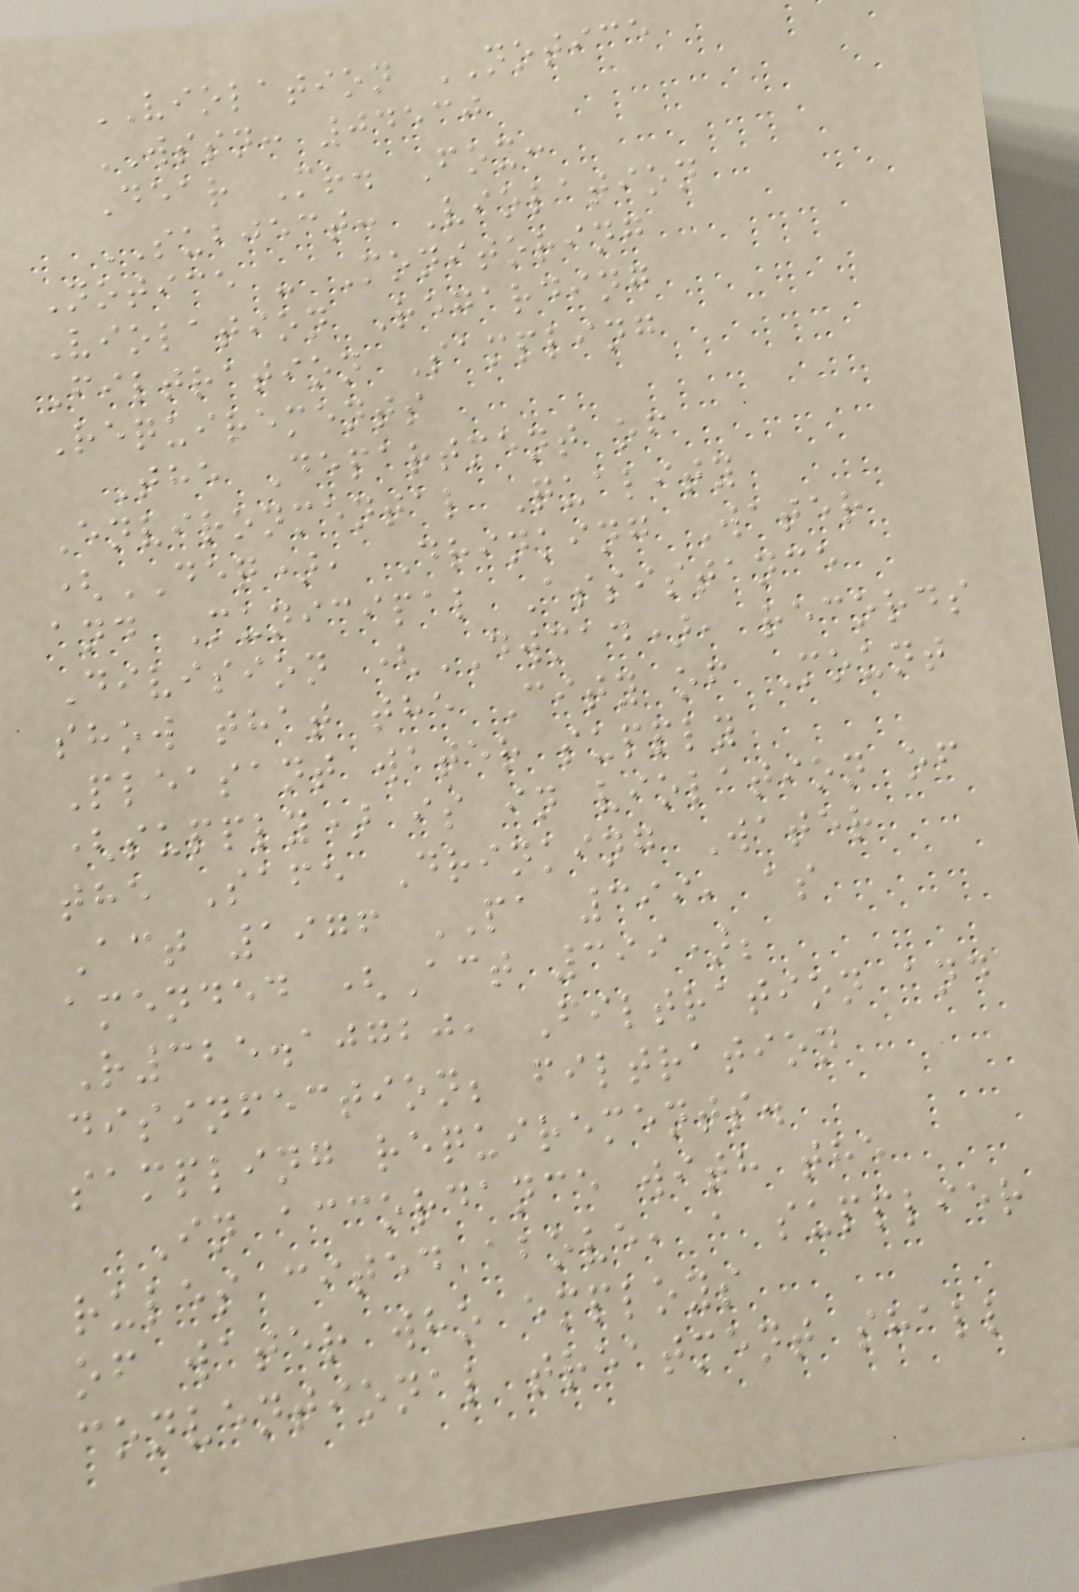VIOLATION NOTICE
WSSN: 04530
Dear Mr. Fox:
SUBJECT: Violation
Notice - Monitoring
Violation Regarding
Filtration Sampling
Requirements
The Department of
Environmental Quality
(DEQ), Drinking Water
and Municipal Assistance
Division (DWMAD), records
show that the City of Mount
Pleasant water supply
(supply) is in violation of
the Safe Drinking Water
Act 1976 PA 399, as
amended (Act 399);
R325.10720, Filtration and
disinfection; filtration
sampling requirements.
In accordance with the
rules cited above, a supplier
of water who employs
conventional treatment shall
